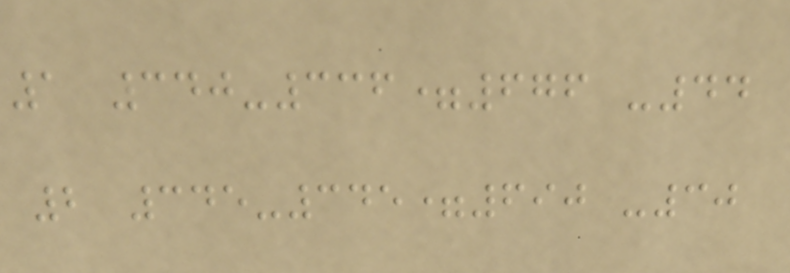1 340-336=676 -44
2 345-345=690 -30
